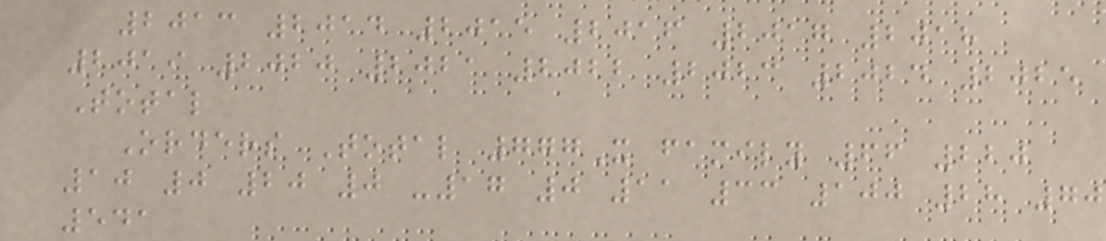2013 2014 2015 2016 2017 2018
2019 2020 2021 2022 2023 2024 2025
Total
Orders Total 777X family 66 220
10 0 20 0 -17 0 11 33 100 28 70
541
